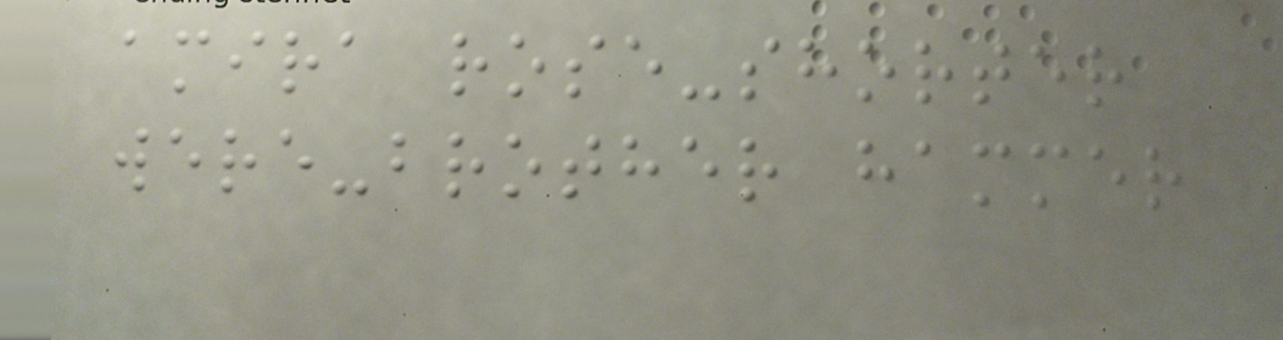amira rose-shorter
were-brother hammer
